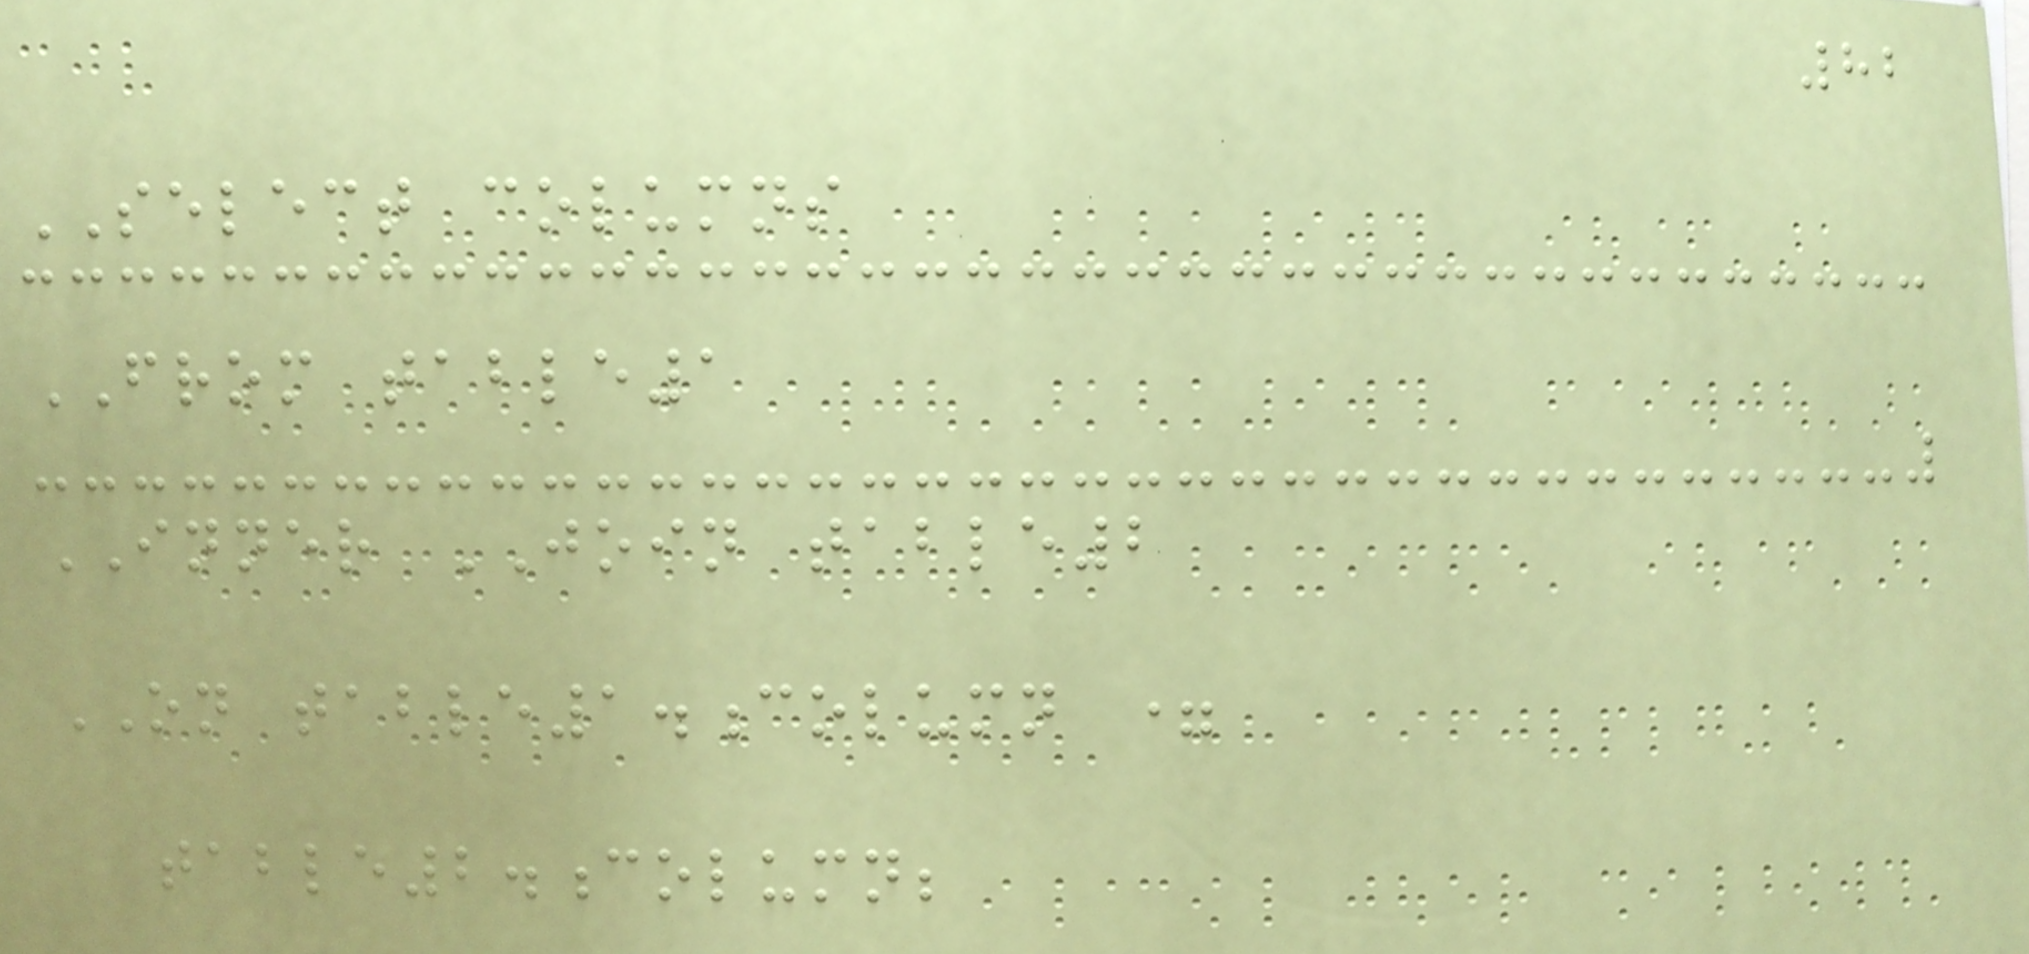82
SELECT columns
FROM table1
INNER JOIN table2
ON table1.column =
table2.column;
